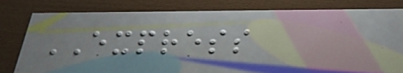EXPRESS
